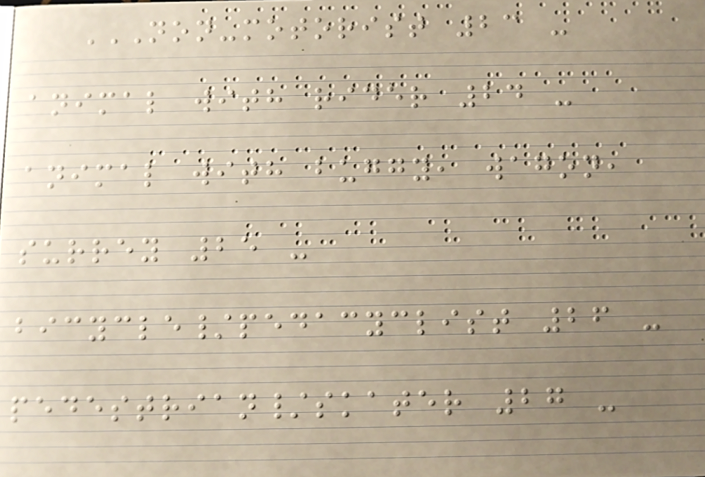NON-MOTORIST 23 -
ANIMAL WITH RIDER 24 -
ANIMAL WITH BUGGY, WAGON,
SURREY 25 -
BICYCLE/PEDACYCLIST 26 -
PEDESTRIAN/SKATER 27 -
